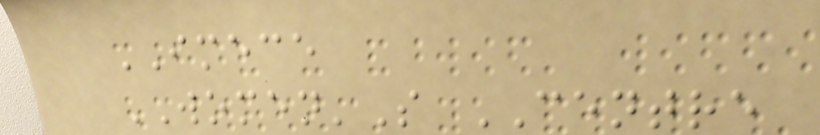IMECE
WOMEN'S CENTRE
